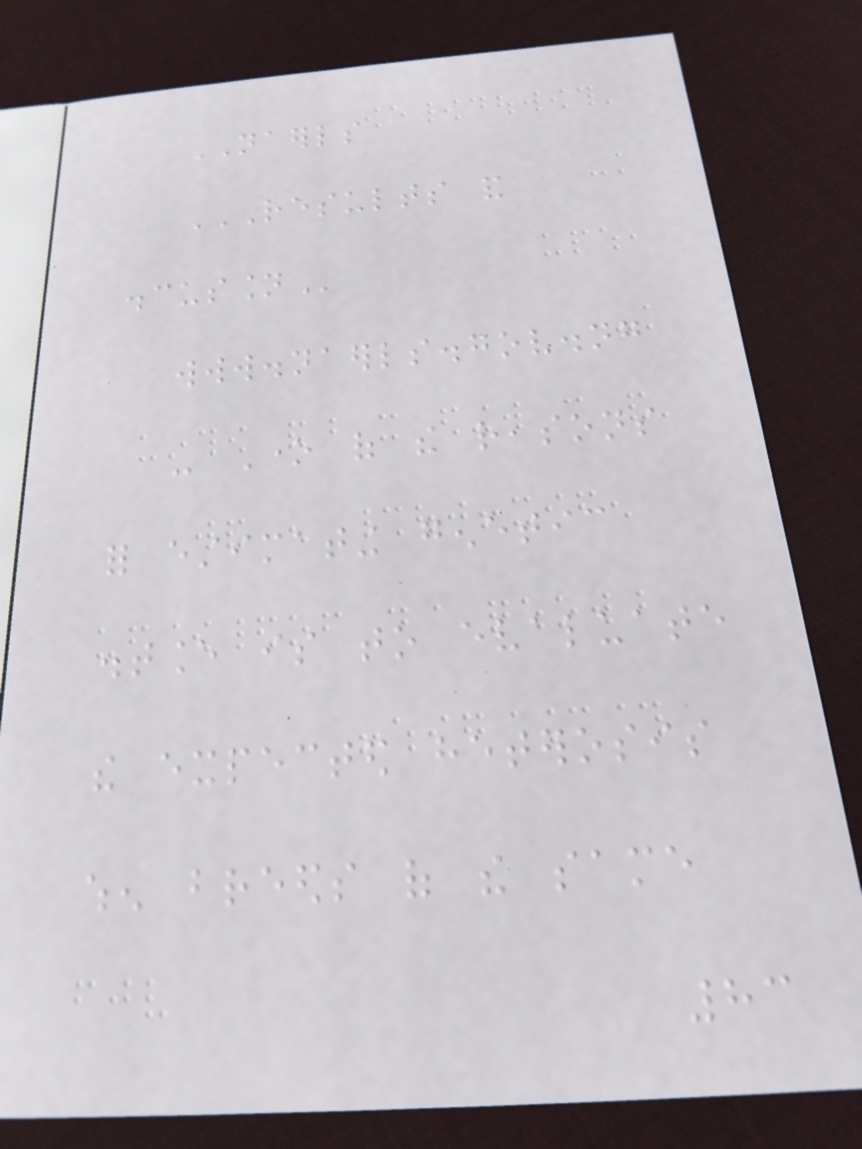NAERLS
RESULTS AND
DISCUSSION
www.naerls.gov.ng
- One of the reasons
for estimating genetic
distance is to evaluate
the expected heterosis
when breeds of the same
83
